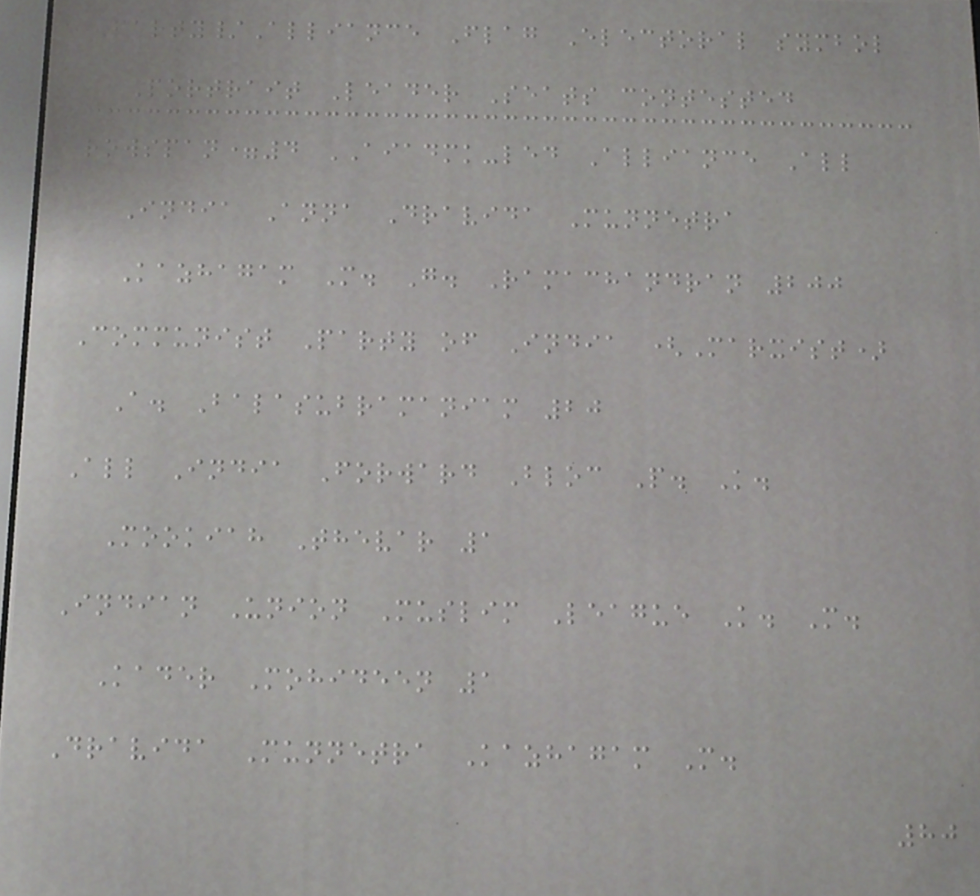Party/Alliance Flag Electoral symbol
Portrait Leader Seats contested
rowspan=4 AIADMK-led Alliance All
India Anna Dravida Munnetra
Kazhagam M. G. Ramachandran 200
Communist Party of India (Marxist)
A. Balasubramaniam 20
All India Forward Bloc P. K.
Mookiah Thevar 1
Indian Union Muslim League K. M.
Kader Mohideen 1
Dravida Munnetra Kazhagam M.
80
